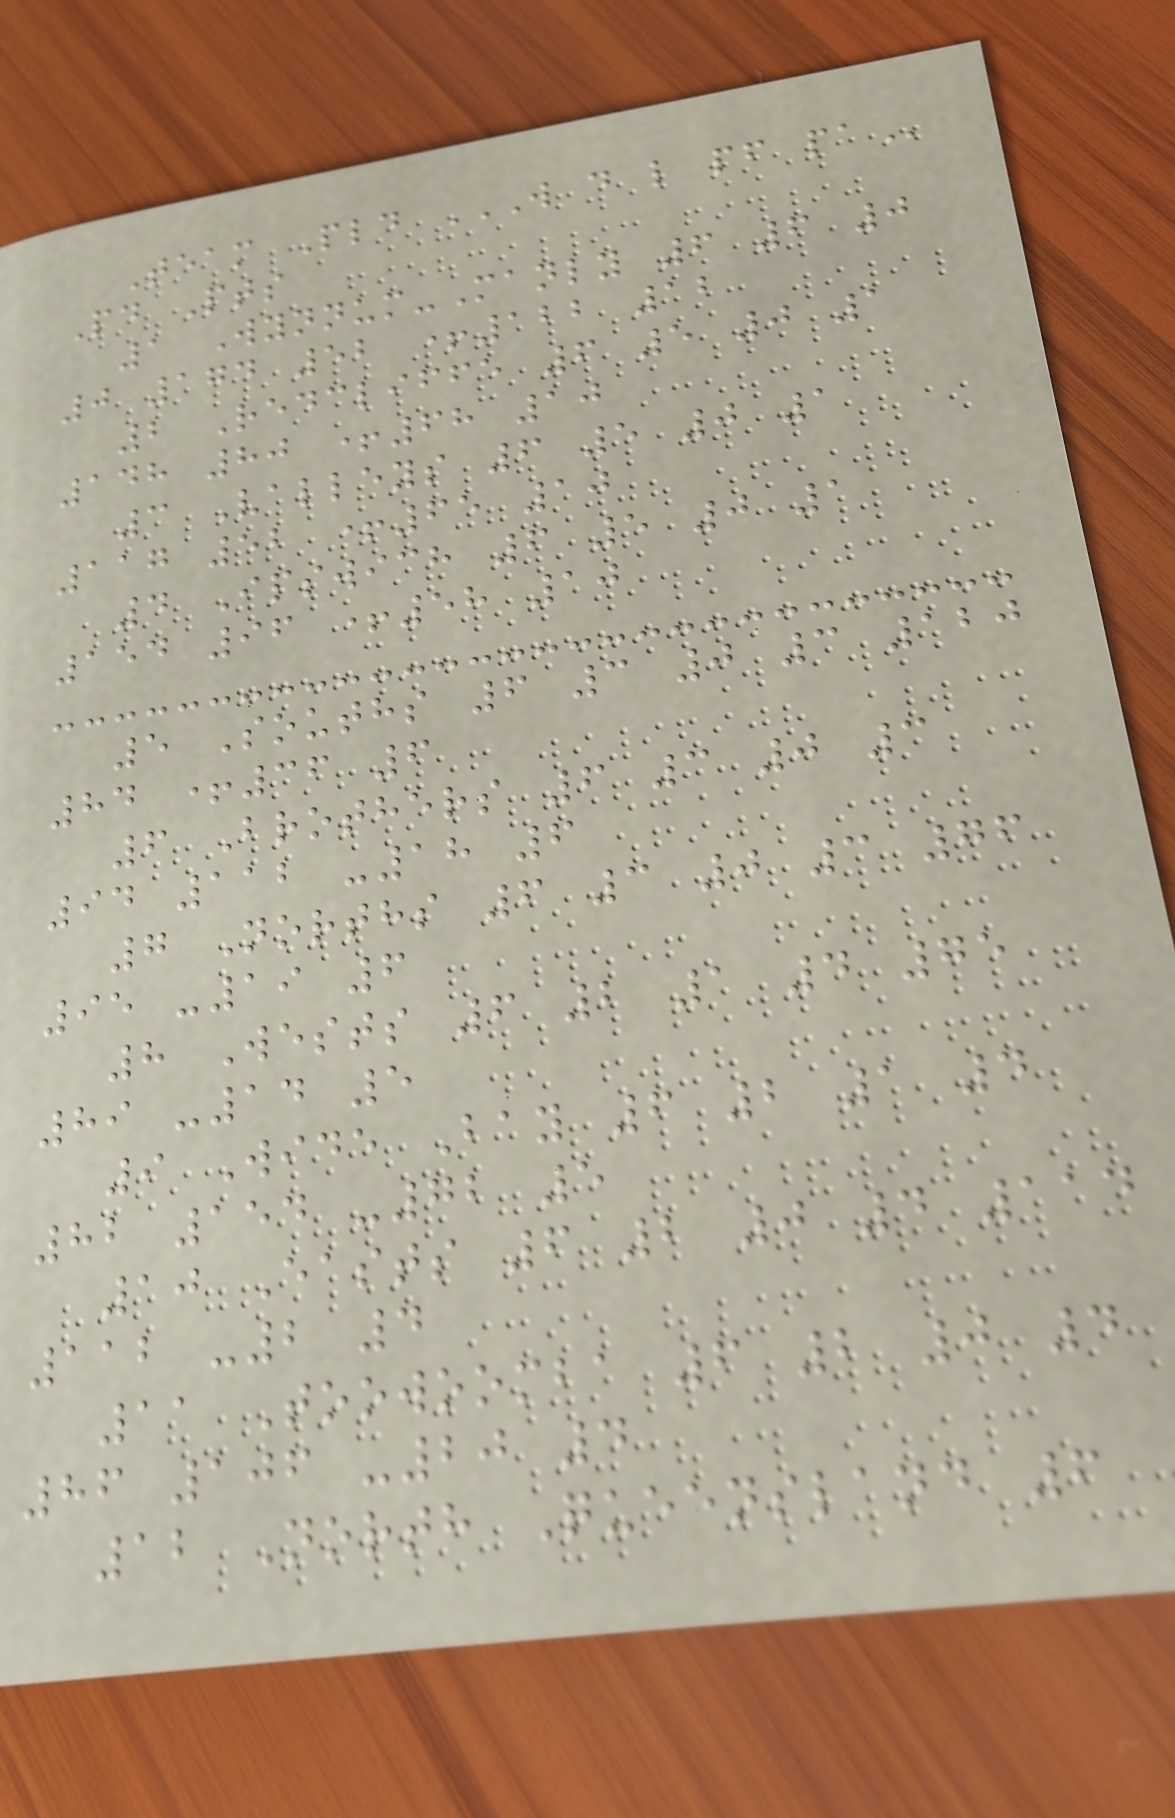Team Pld W D L PF PA
Pd Pts
1 Wynnum-Manly 6 6 0
0 174 52 +122 12
2 Redcliffe 6 5 0 1
148 80 +68 10
3 Valleys 6 5 0 1
117 52 +65 10
4 Ipswich 6 5 0 1
154 96 +58 10
5 Souths 6 3 0 3 120
84 +36 6
6 Brothers 6 3 0 3
94 112 -18 6
7 Norths 6 3 0 3 76
95 -19 6
8 Wests 6 2 1 4 75
89 -14 5
9 Wide Bay 6 2 1 4
82 154 -72 5
10 Easts 6 2 0 4 114
112 -2 4
11 Toowoomba 6 2 0 4
86 106 -20 4
12 North Queensland 6
